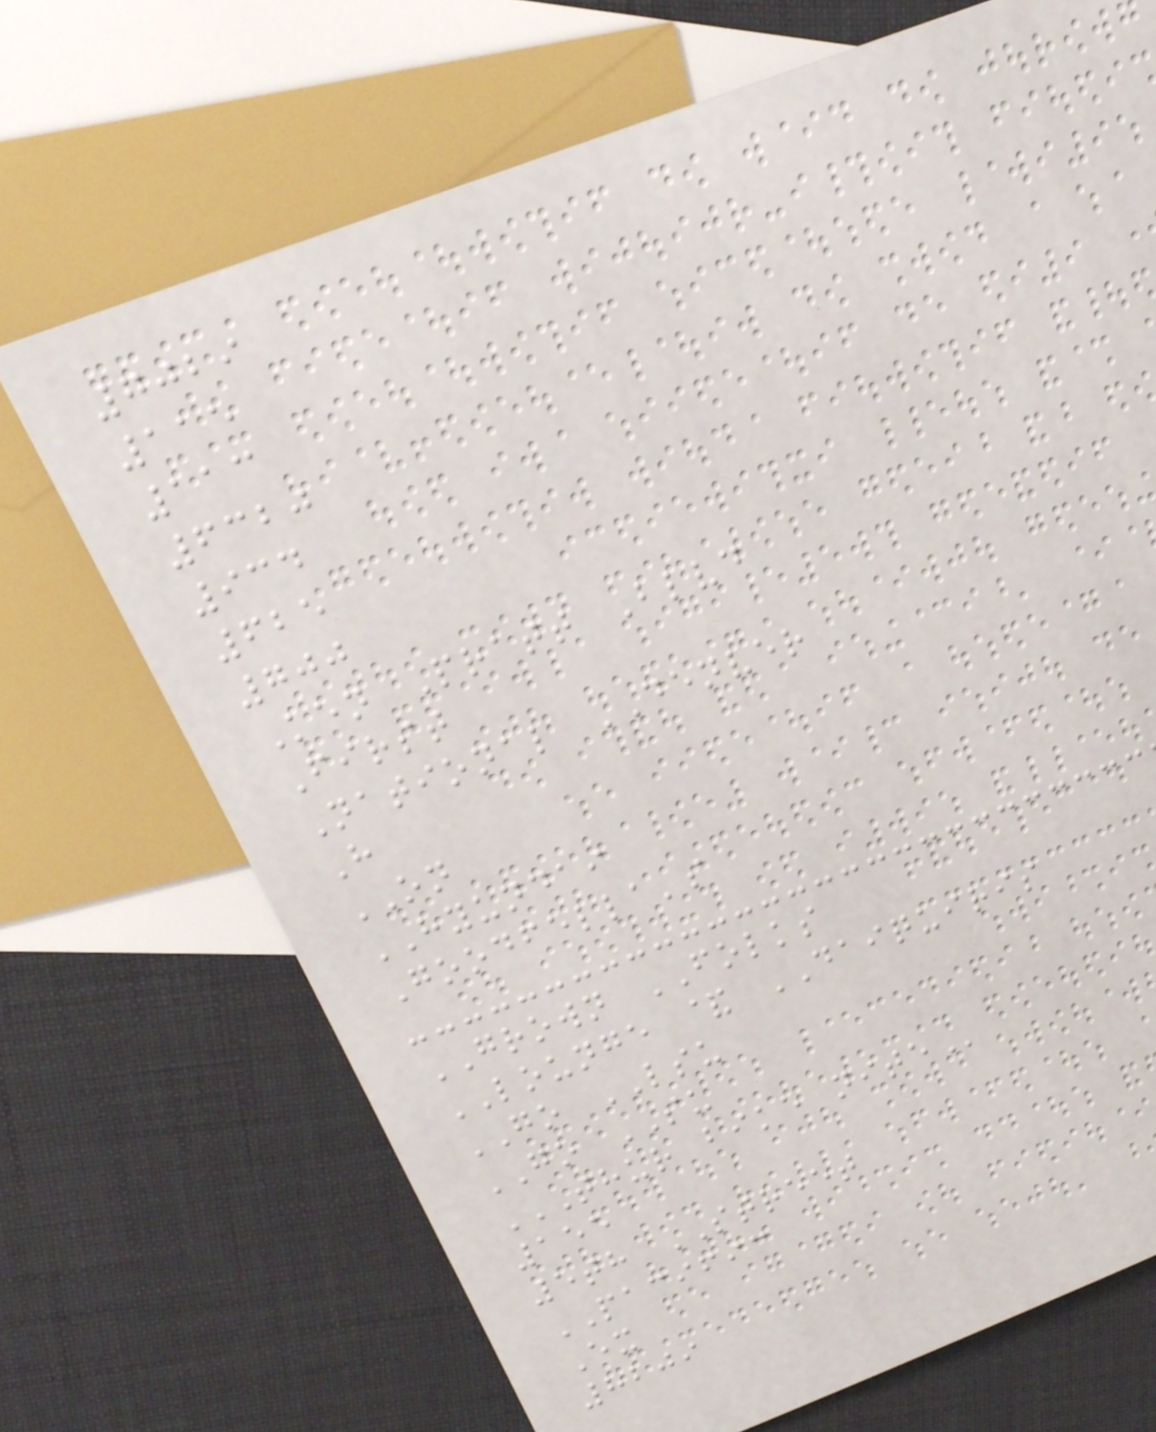7029
115
113
6320
934
625
700
Ken Pratt Blvd
First
National DENVER
H
ON
HYUNDAI
Goodfella's
GROWN FOLKS
LOUNGE & DAIQUIRIS
GO LSU
GO SU
THUR BIKE NITE
155
5th STREET
PACIFIC
Ex
8209
